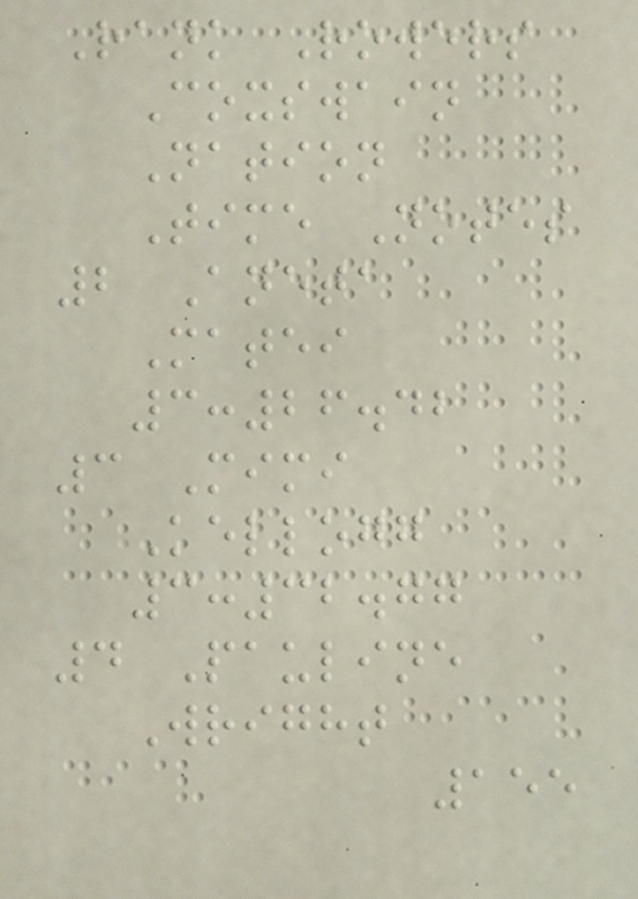Rank Rowers
Coxswain
Nation
Time Notes
2 Aneta
Matei
3:26.42
3 Mimi
Kellogg
3:32.77
4 Pauline
Wright
155
